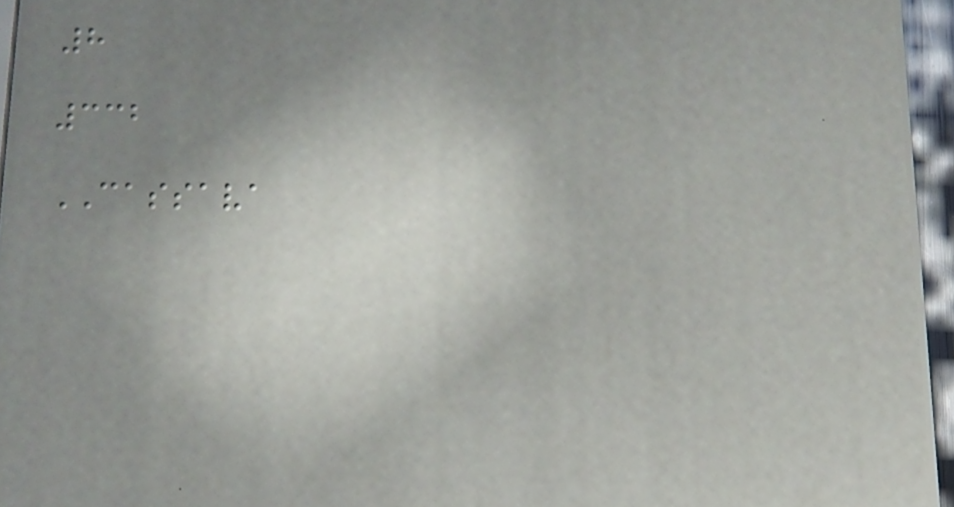8
332
CASSAVA
